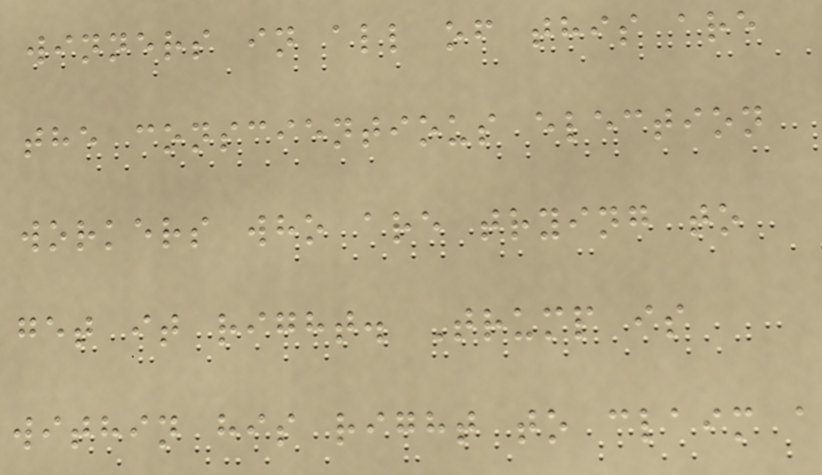winners in all of this are
the conscientious election
workers who are trying to
get it right. Trump is
within his right to claim a
